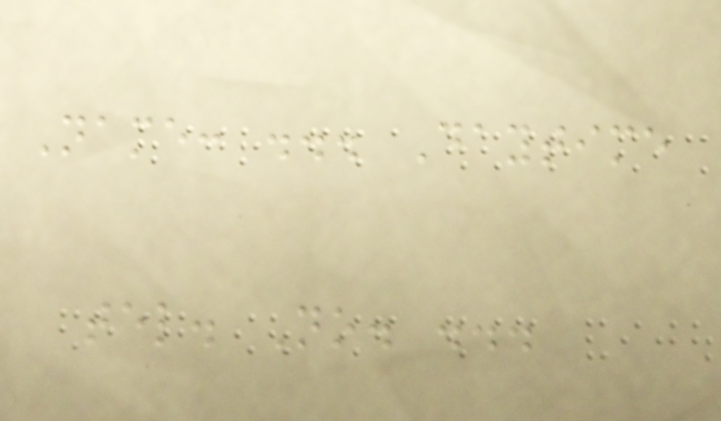Name: ... Daytime
tel. No. ...
